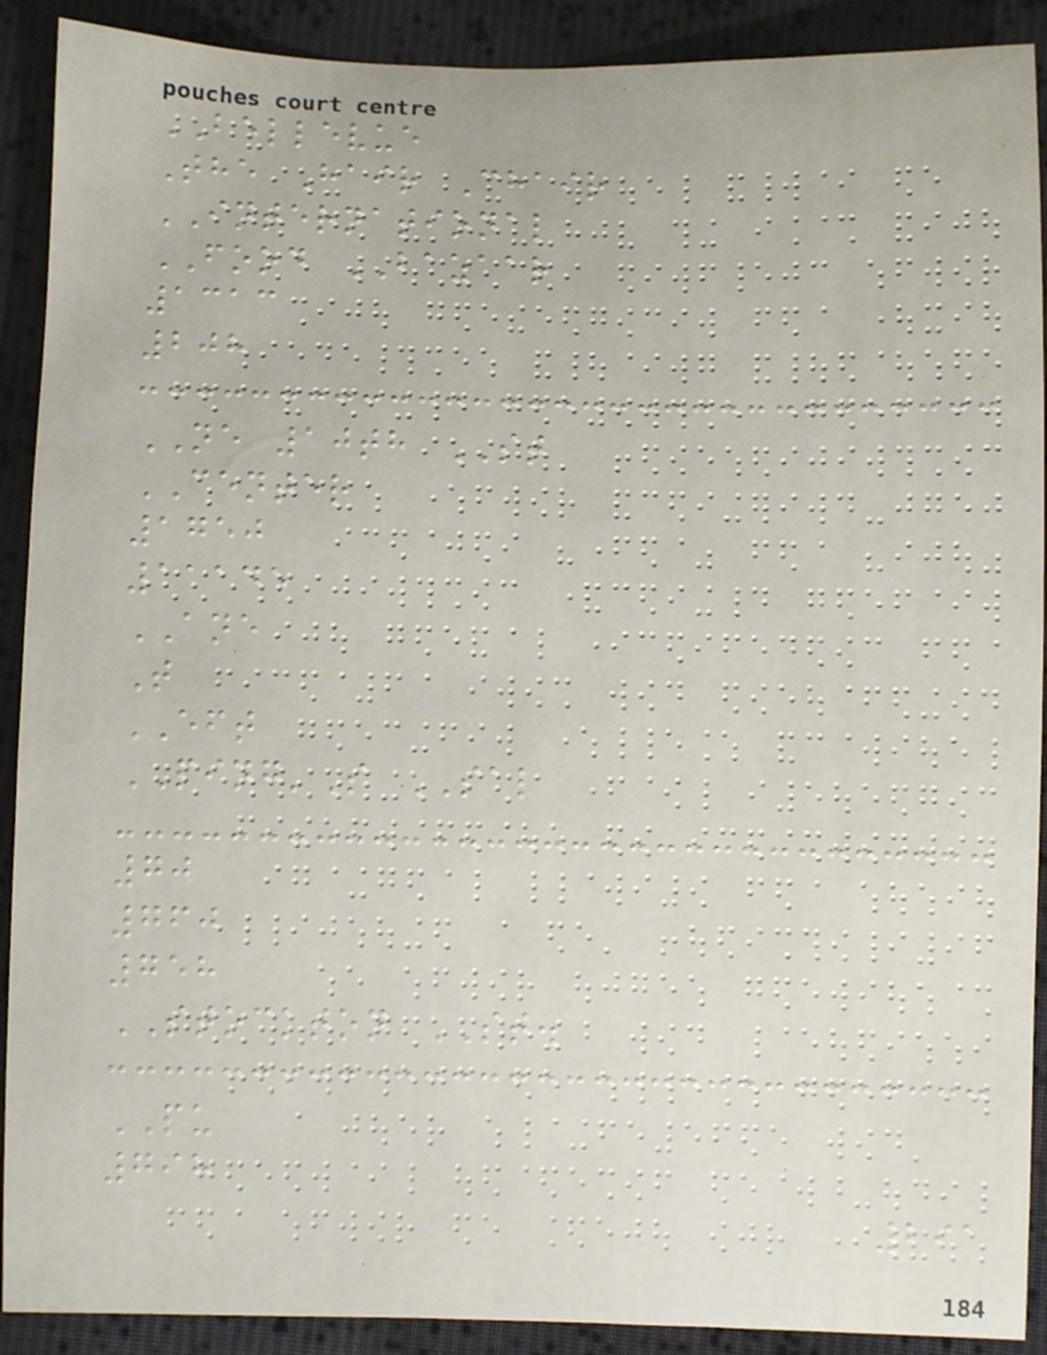BELLEVUE
The Hair Chair
INTERNATIONAL
FOOD BAZAAR
1313
208
NE 10th ST
CENTER
1750
11145
ANE
T
EFT
PING'S SAL
70
760
758
STOCKTON ST.
PU
798
291
